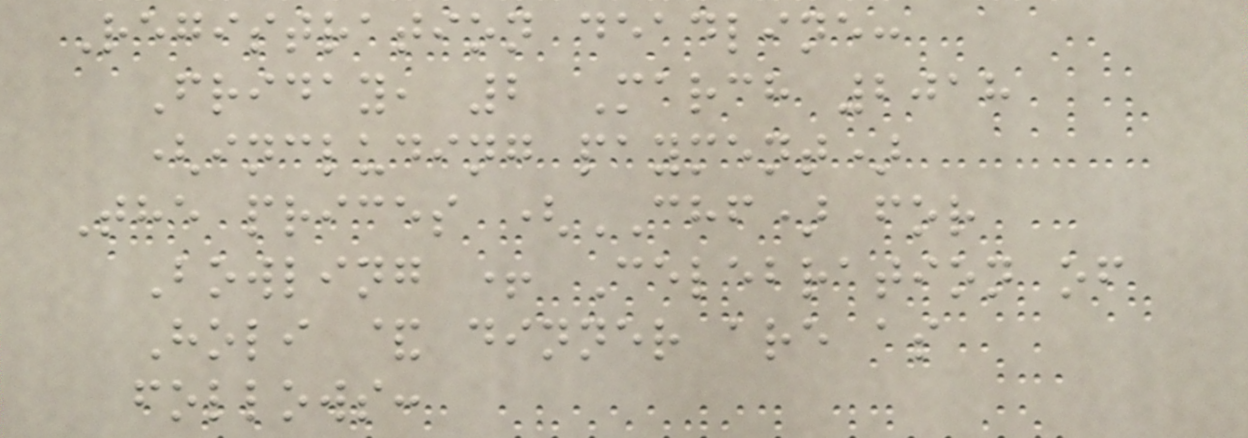Registration deadline:
Friday, 2 March 2018
(including payment)
The prices (CHF) for
Bowling + Celebration of
Holi & dinner are as
follows:
